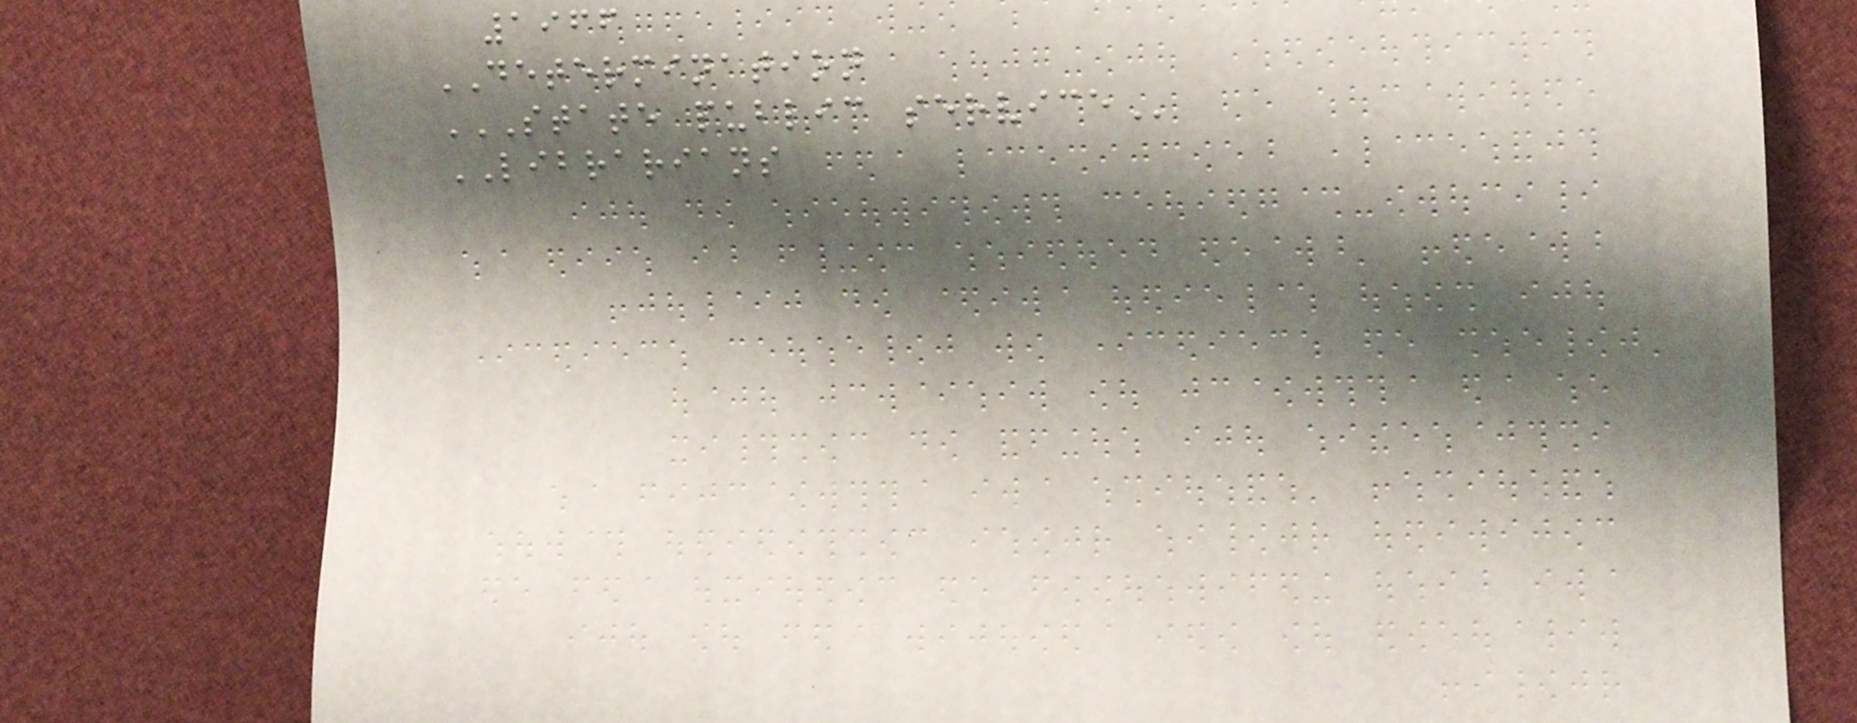1966
DETERMINATION
STATE PUBLIC SERVICE
LIBRARIANS
